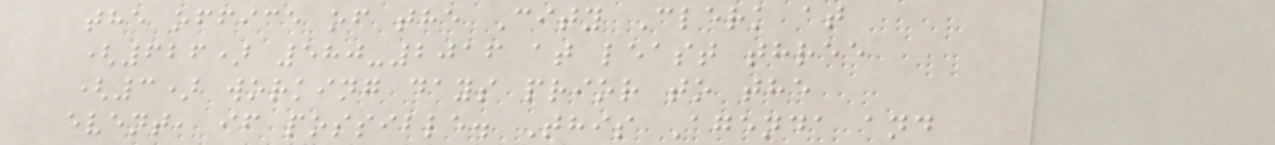the office of the City Clerk at
(626) 580-2016 at least three
(3) working days prior to the
event, if possible. This Agenda and
